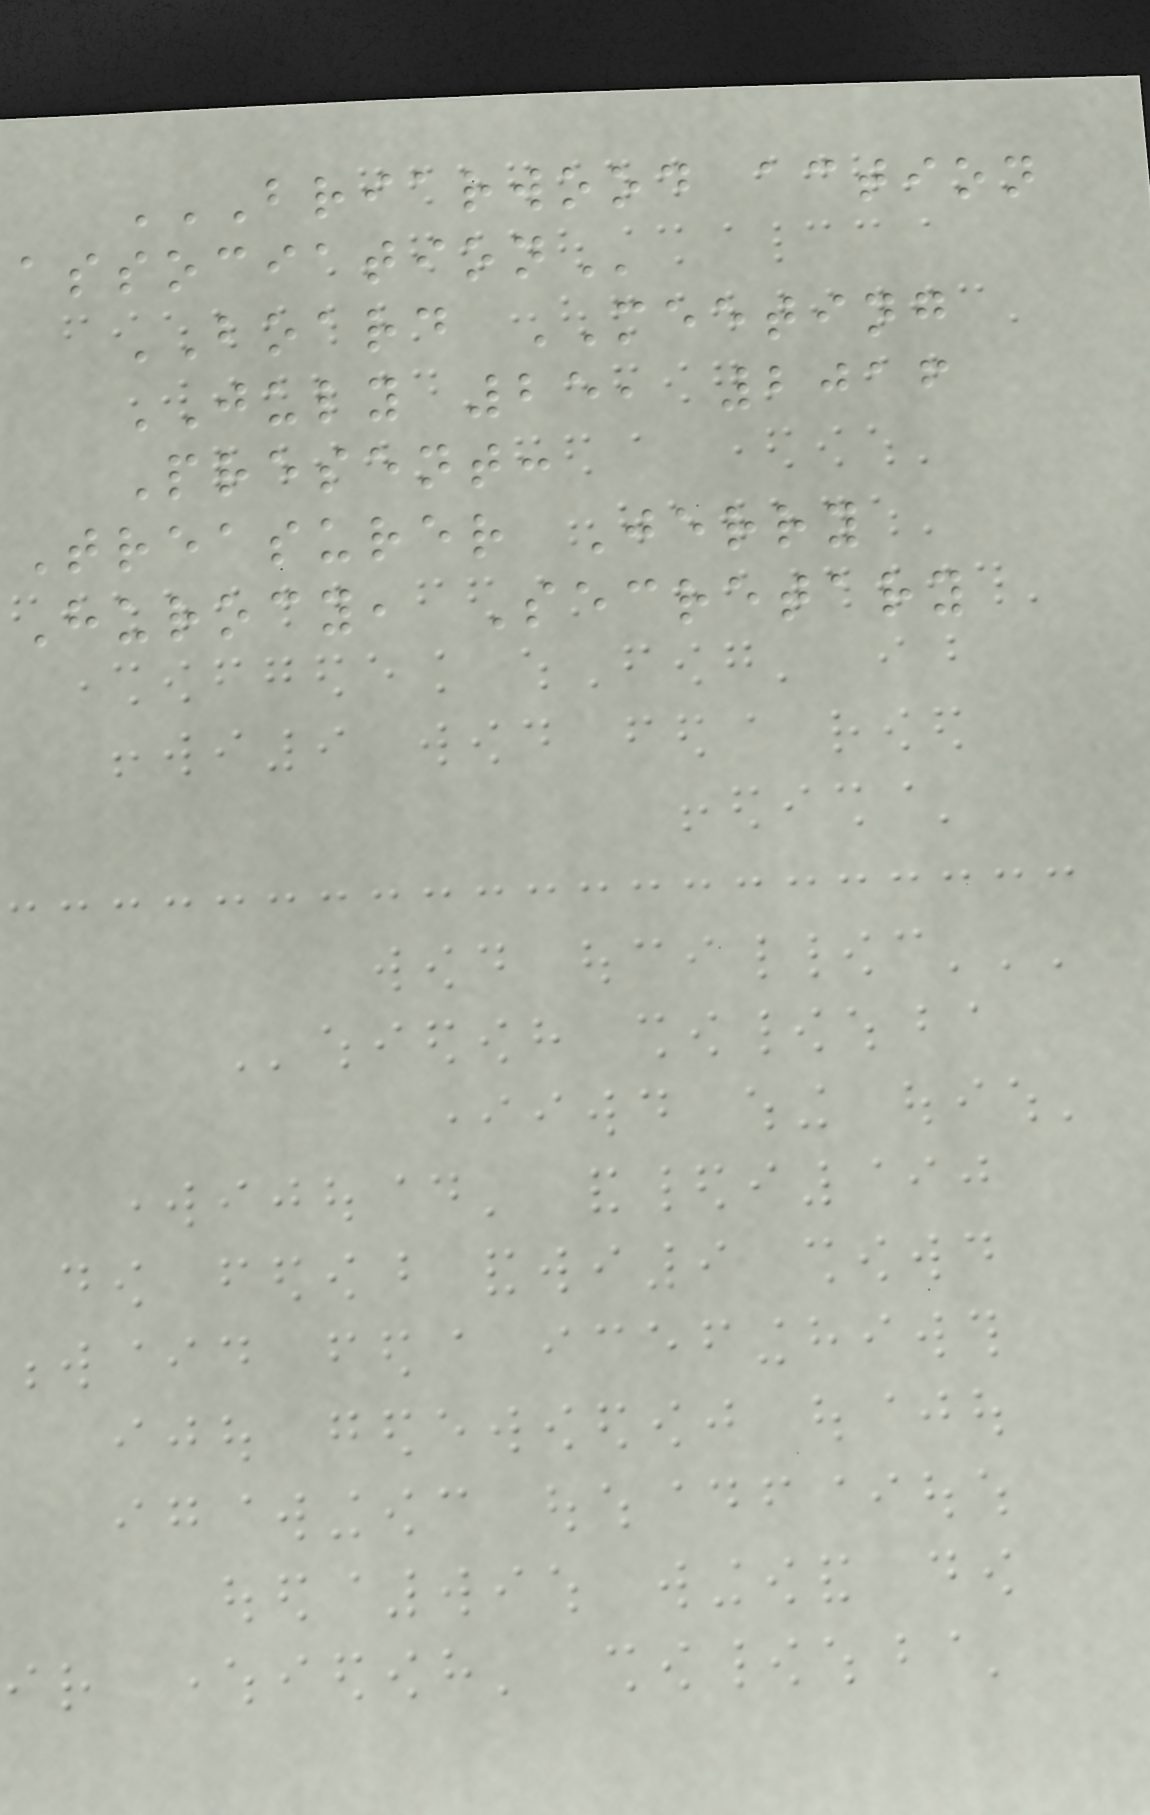BRIARWOOD ACTION
ASSOCIATION
BOARD MEETING
JULY 25, 2016
Present:
Treasurer Jerry
Hurocy, Secretary
